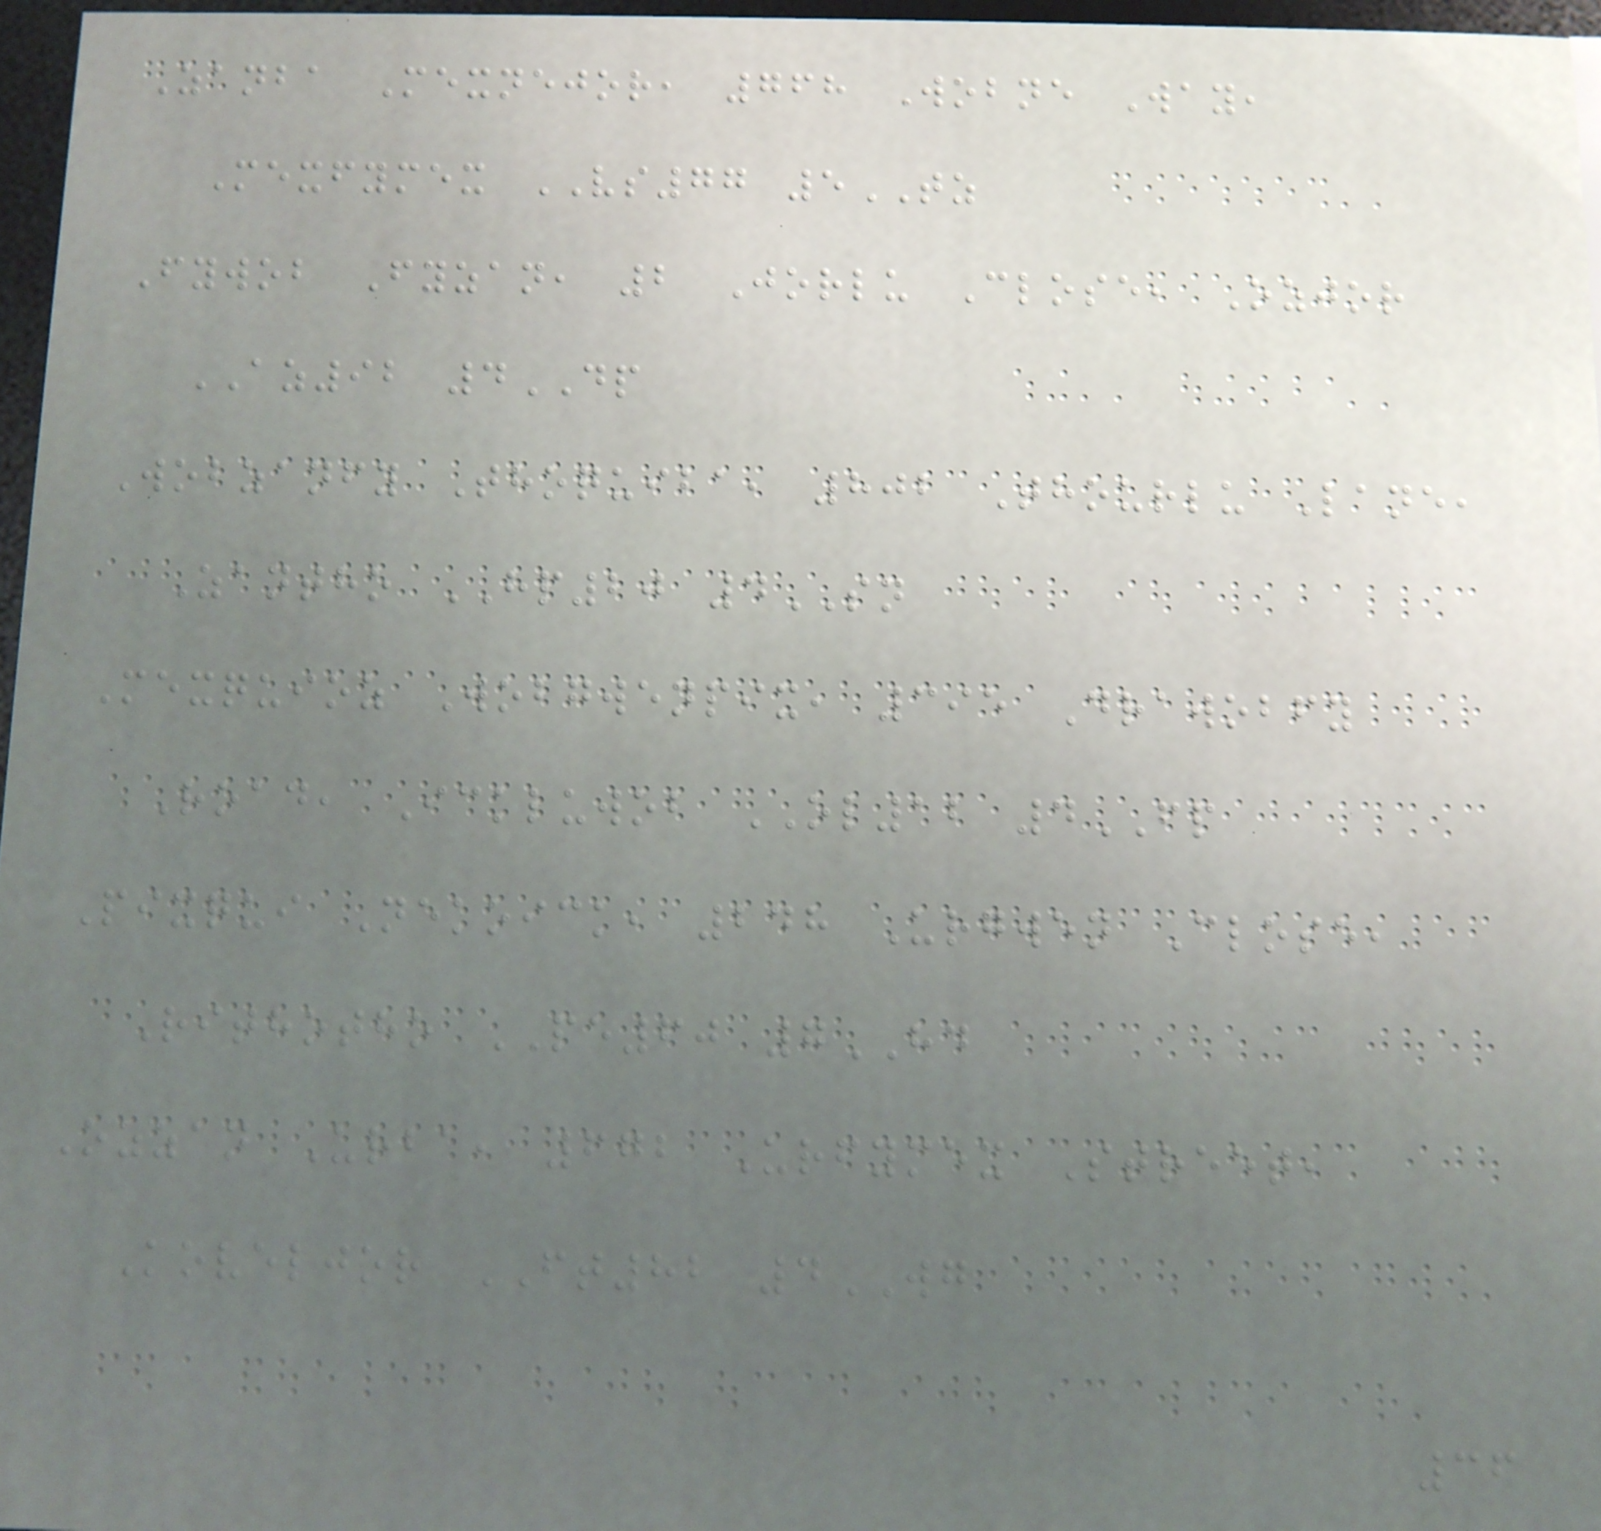Zanba Mexnejor, 768 Wobne Way,
Mexfymex VS77 5TZ
Fywob Fyzan, 2 Jorlu Close, Ozjor
AZ92 4DP
Wobzanfy Thoquiba, 802 Thourlu Lane,
Zantho HP20 4SN
Mexquioz Wobgwenpix, 395 Drawobfy
Road, Ickluwob OL12 4FP
Pixqui Nekoick, 248 Urgwen Close,
Rithotho PE60 7HD
Ozzan Urba, 672 Urfymex Street,
Koveljor FT82 4WG
36
